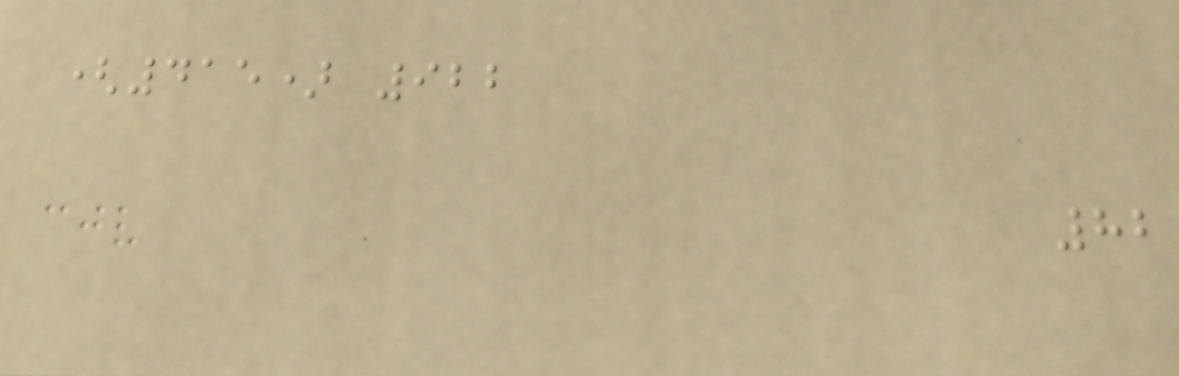(415) 922
82
